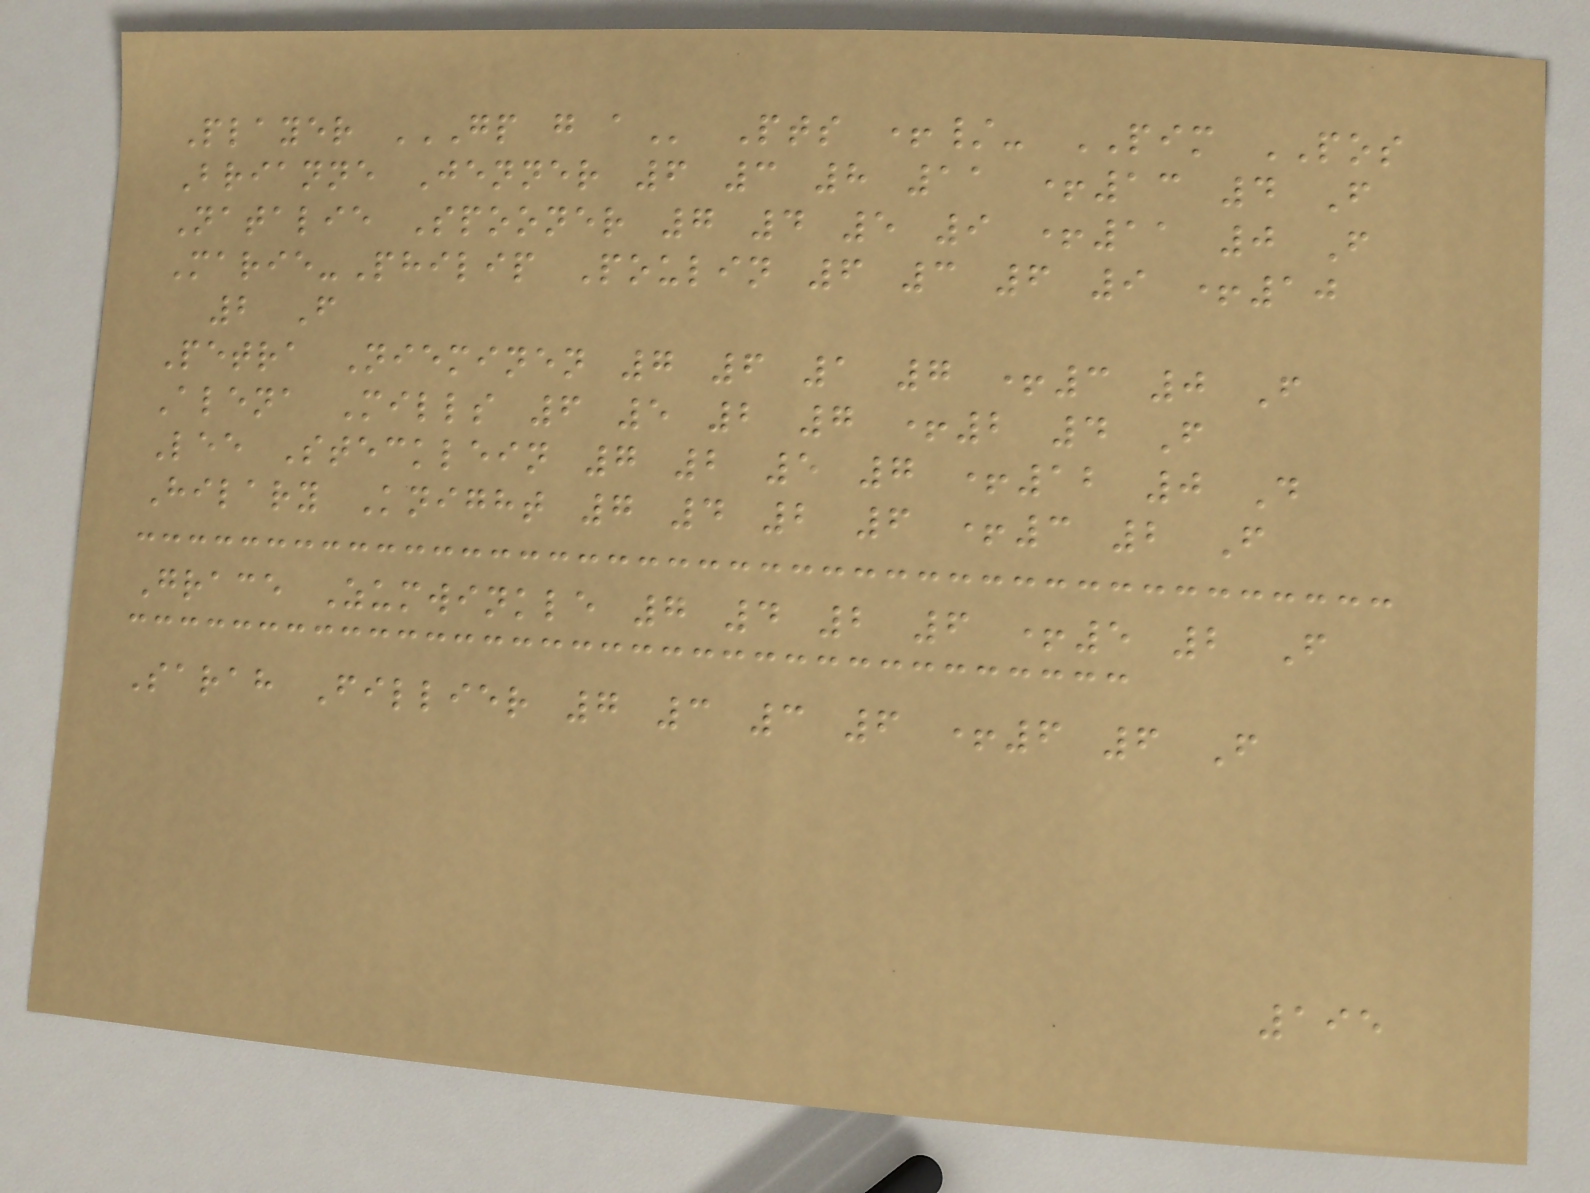Player GP G A Pts +/- PIM POS
Brianne Jenner 6 3 8 11 +13 4 F
Natalie Spooner 7 4 5 9 +11 0 F
Marie-Philip Poulin 6 3 6 9 +10
2 F
Petra Nieminen 7 6 1 7 +3 0 F
Alena Mills 6 5 2 7 +2 4 F
Lee Stecklein 7 2 5 7 +12 0 D
Hilary Knight 7 4 2 6 +3 2 F
Grace Zumwinkle 7 4 2 6 +5 2 F
Sarah Fillier 7 3 3 6 +6 6 F
195
